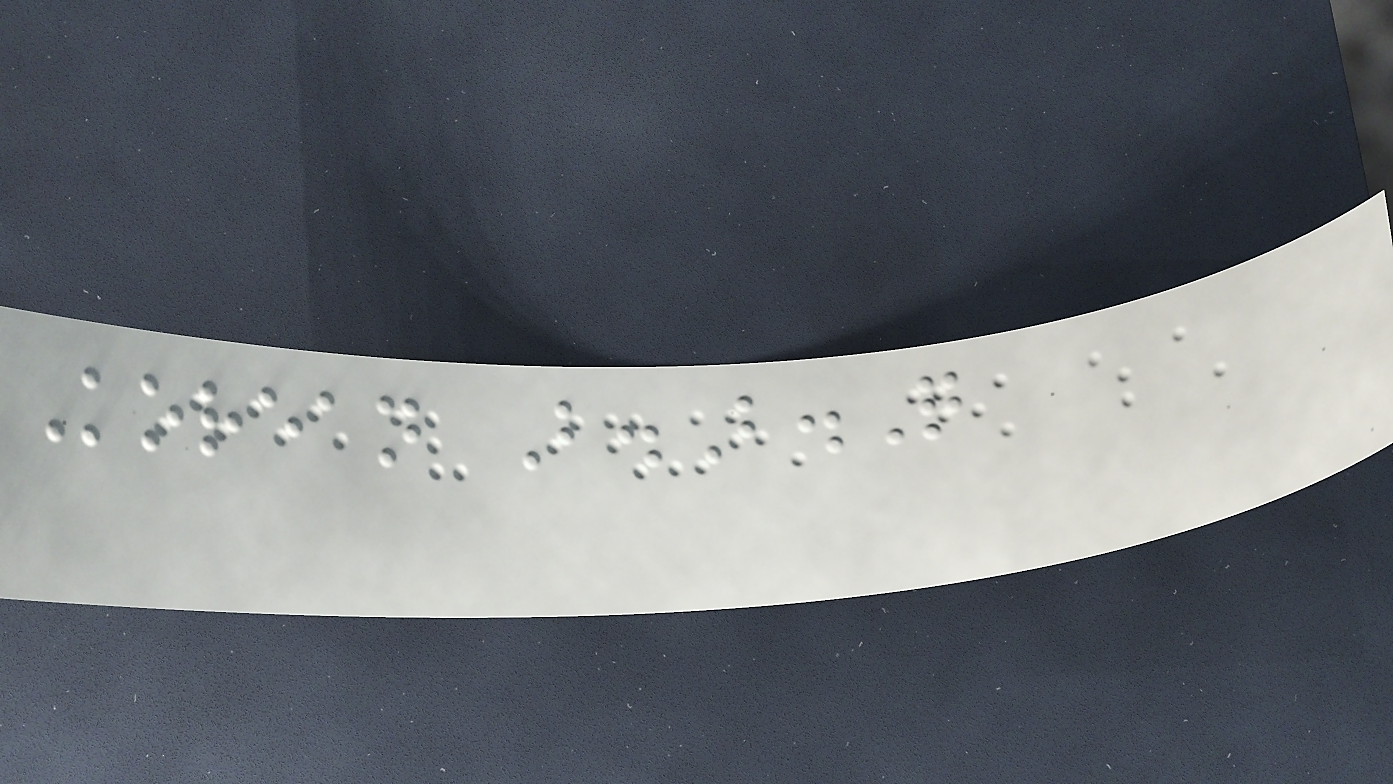Korean B.B.Q
